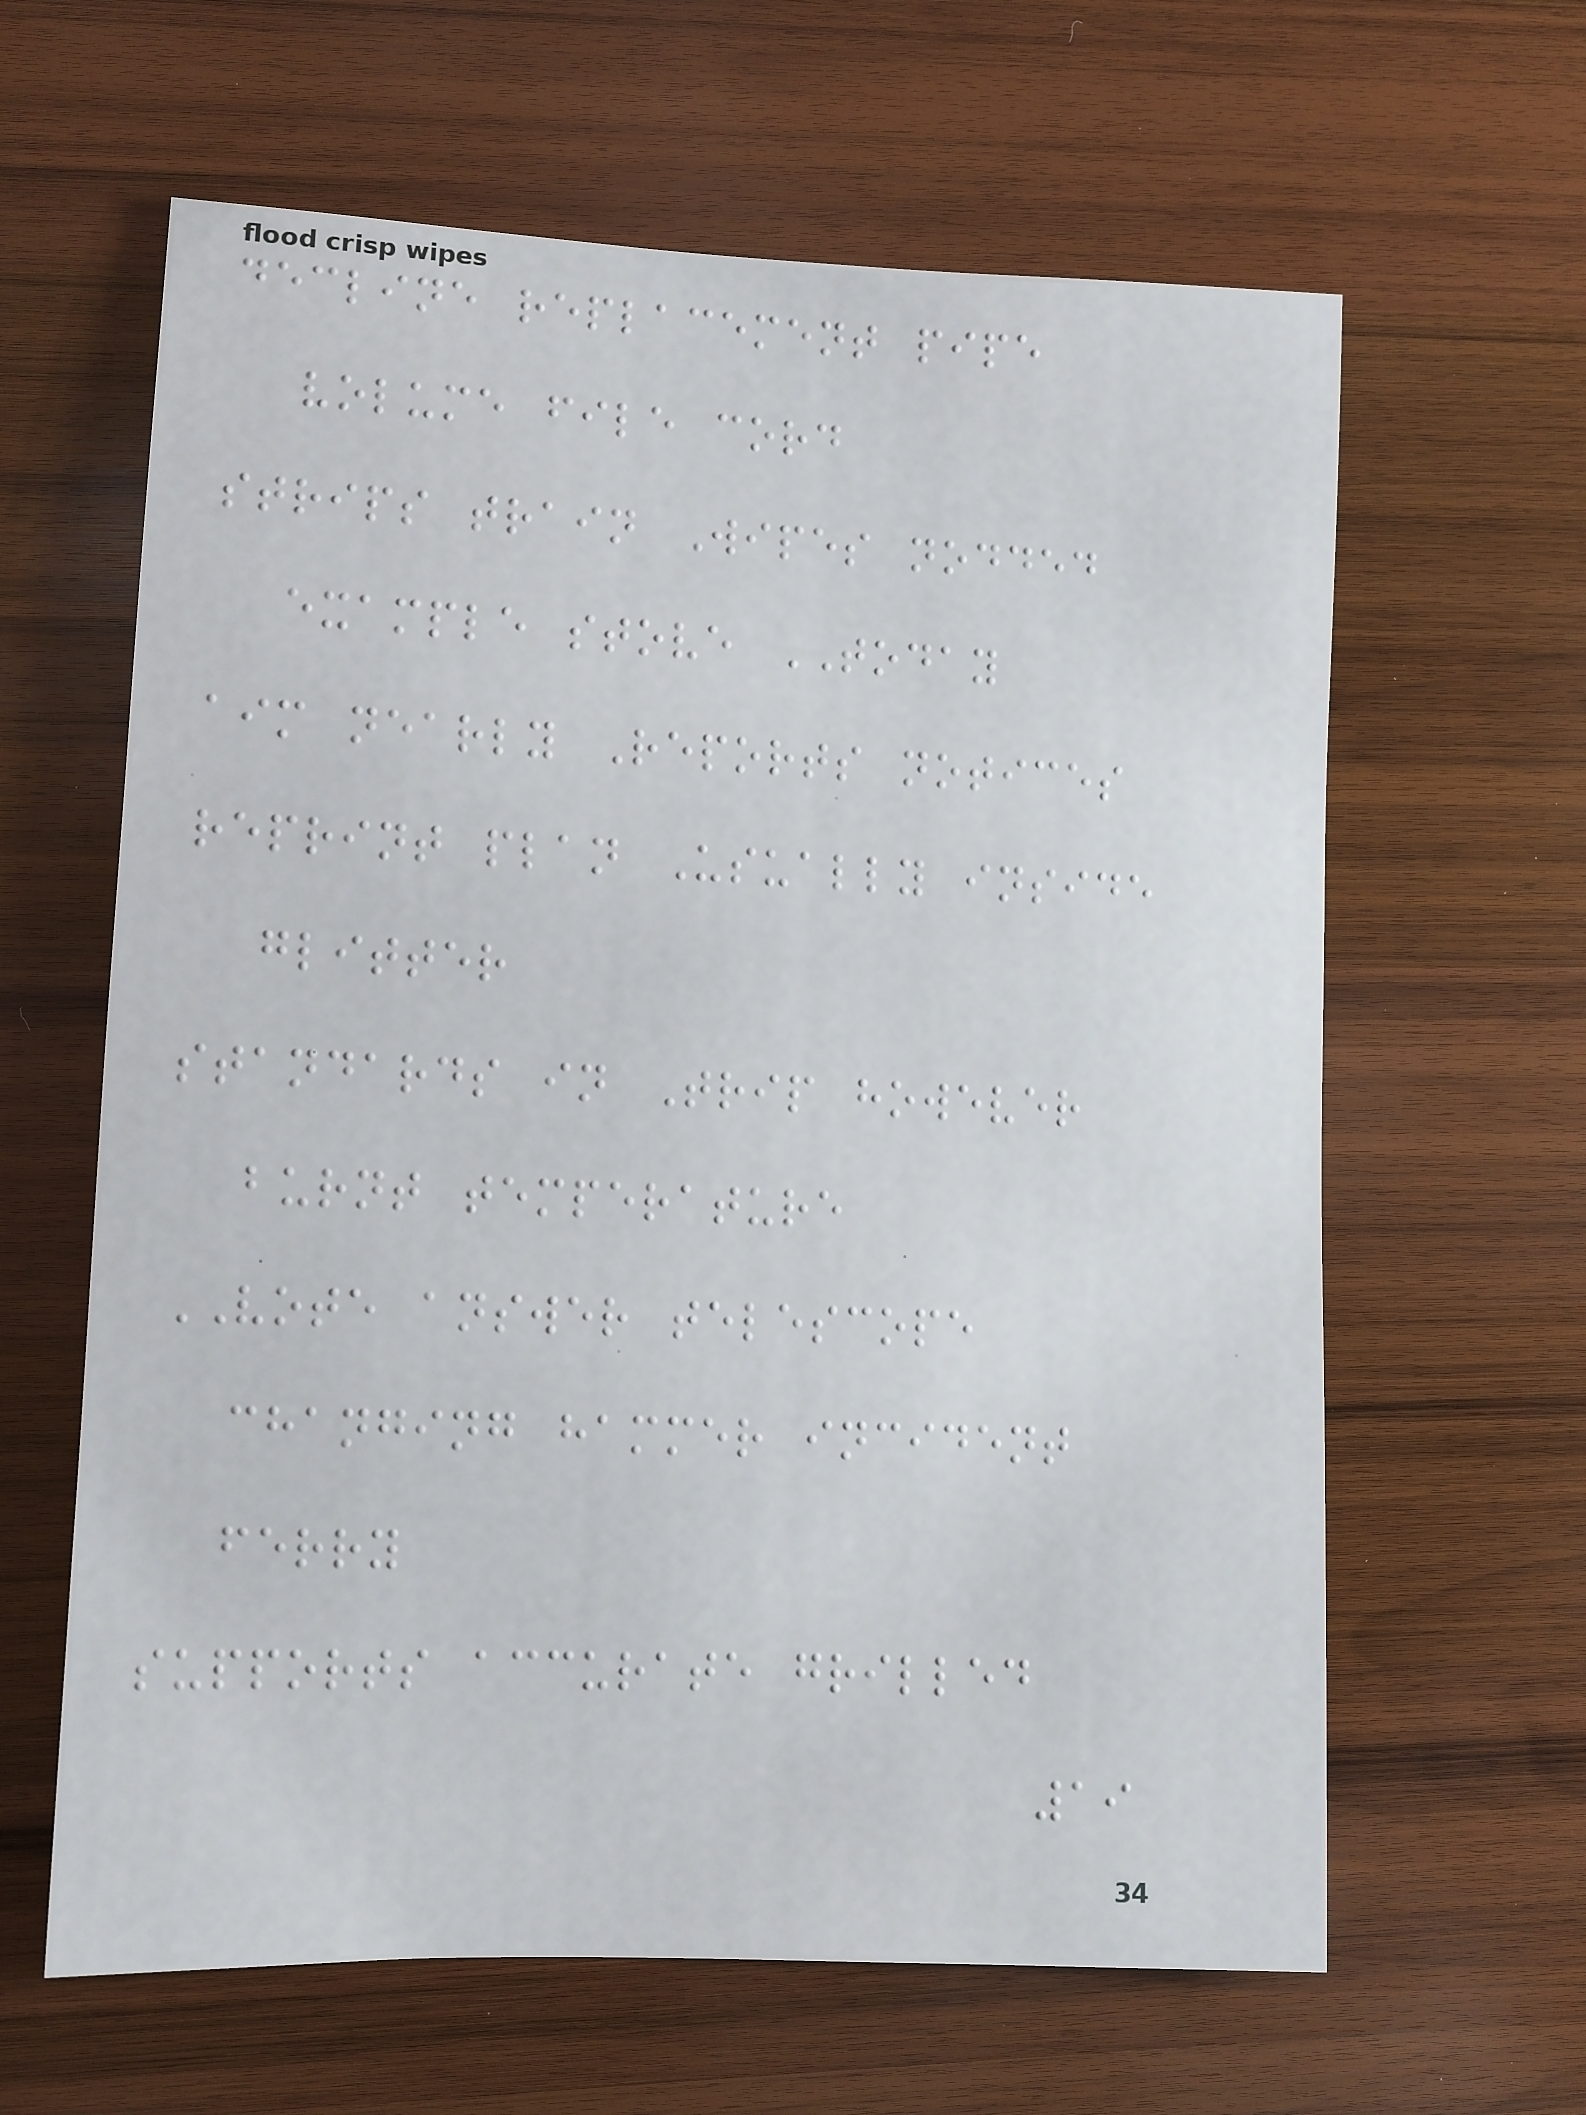decline replacement pipe
volume file cord
strips train Wipes nodded
example stove TODAY
aim nearly Reports notices
reprint plan Usually inside
glitter
standards in Trip however
burnt temperature
VOTE answer telescope
changing hammer incident
ferry
supports accurate grilled
19
